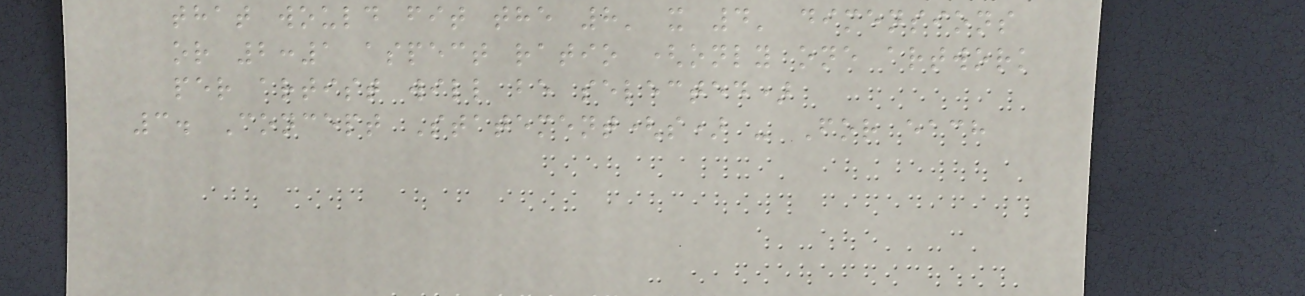that would fit the 8' x 4' dimensions
or 2:1 aspect ratio (only one artwork
per artist will be selected)
3. Concept Statement(s) - For each
